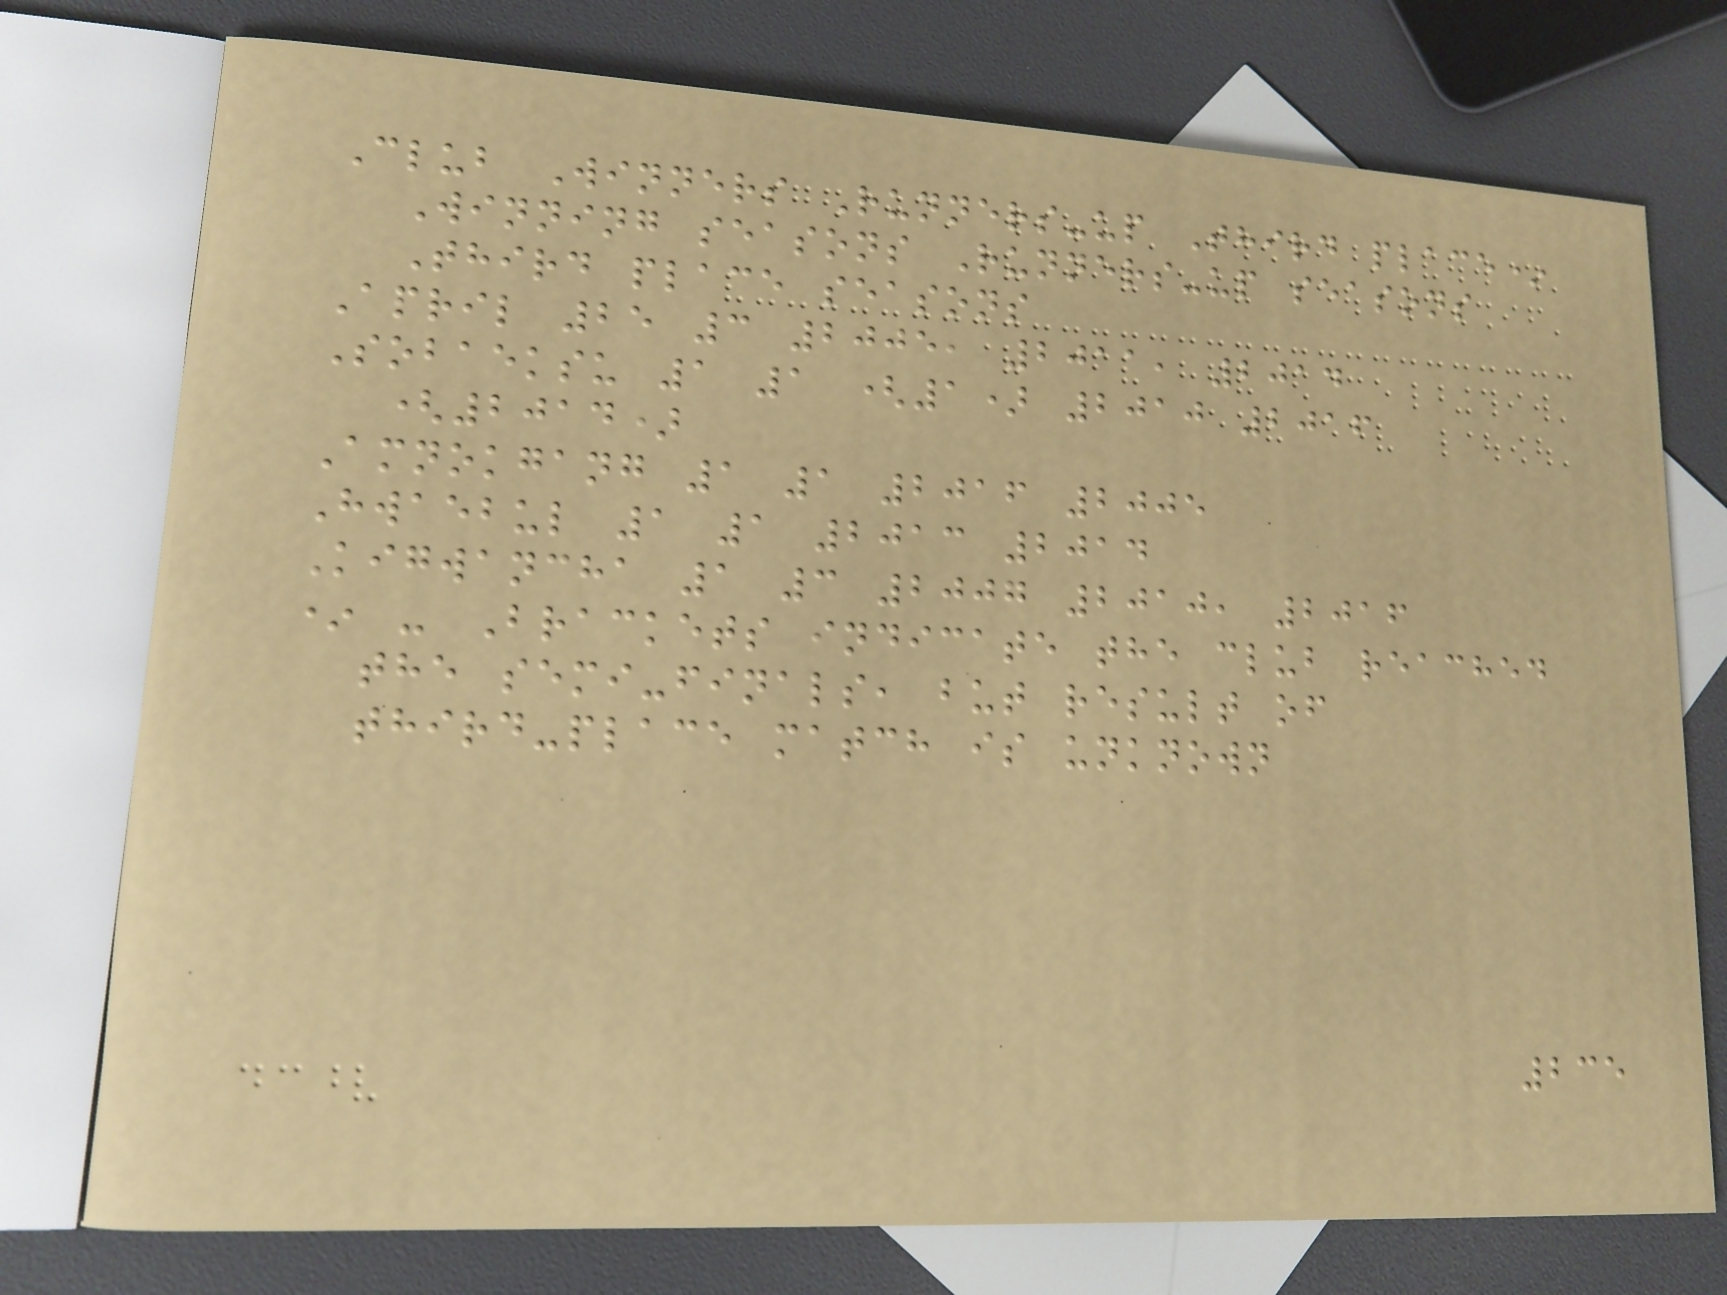Club Winners Runners-up Third place*
Winning seasons Runners-up seasons
Third place seasons
April 25 3 2005, 2011, 2014
Sobaeksu 1 1 (1) 2010 2016
(2014)
Amnokgang 1 1 2016 2005
Hwaebul 1 1 2013 2014
Kigwancha 1 3 2007 2010, 2016
* - Brackets indicate the club reached
the semi-finals, but result of
third-place match is unknown
235
